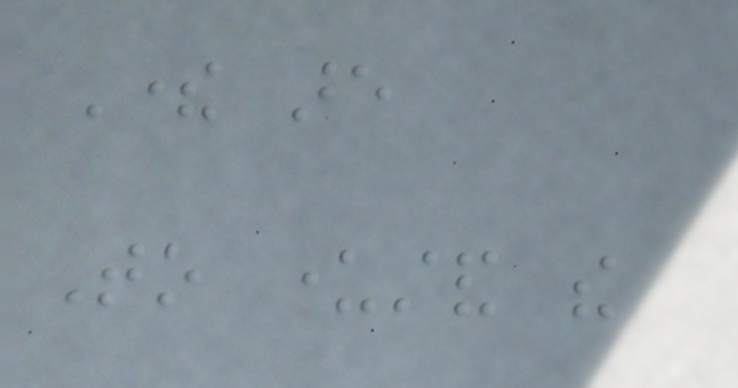There are
To understand the
